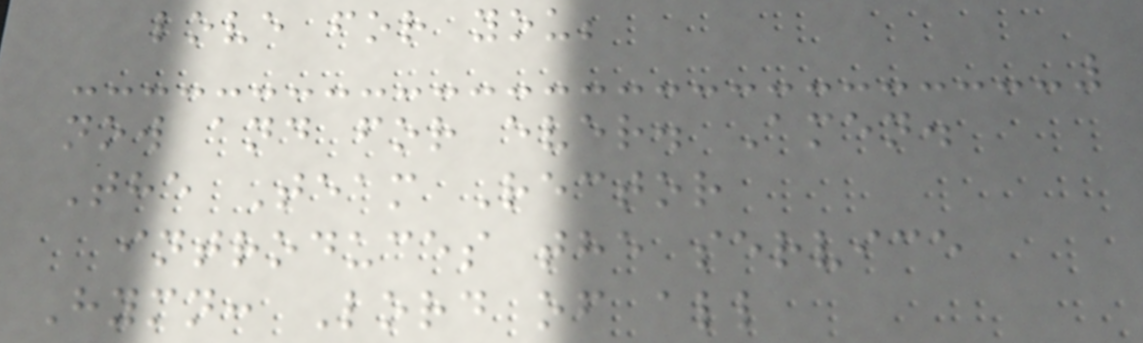love for you;
now and for ever. Amen.
The Team Rector
introduces the service
Hymn: Lord of all
